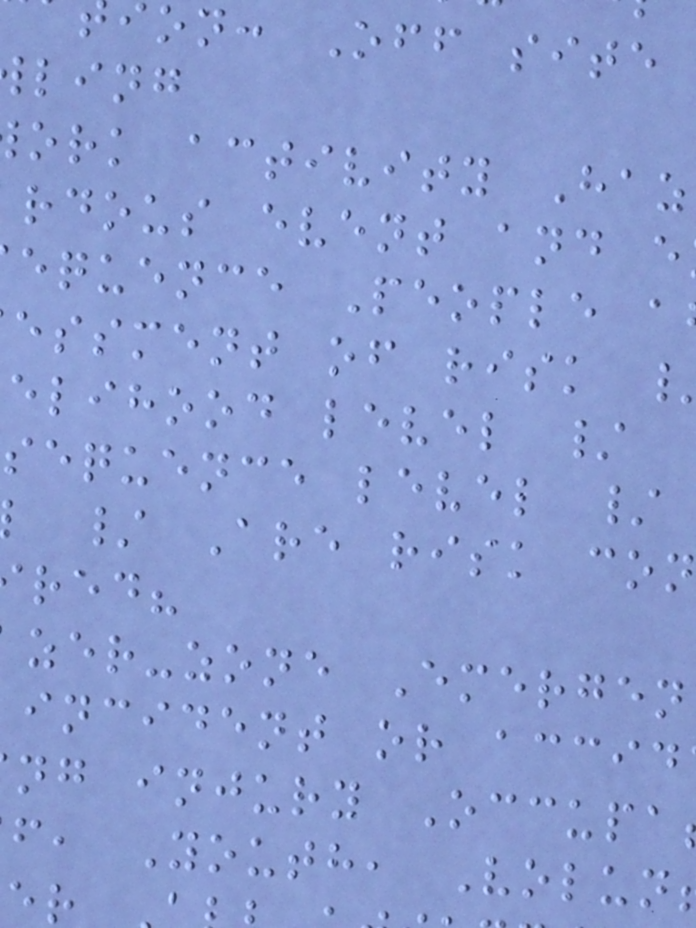on: Off site
ling
ork activity Haz
rdous event and e
equence People a
essment of risk
elihood level /
sequence level /
/ Are risk con
red?
zer-zone Emergen
incident or accid
ng injury Occupa
f, Youth, Volun
